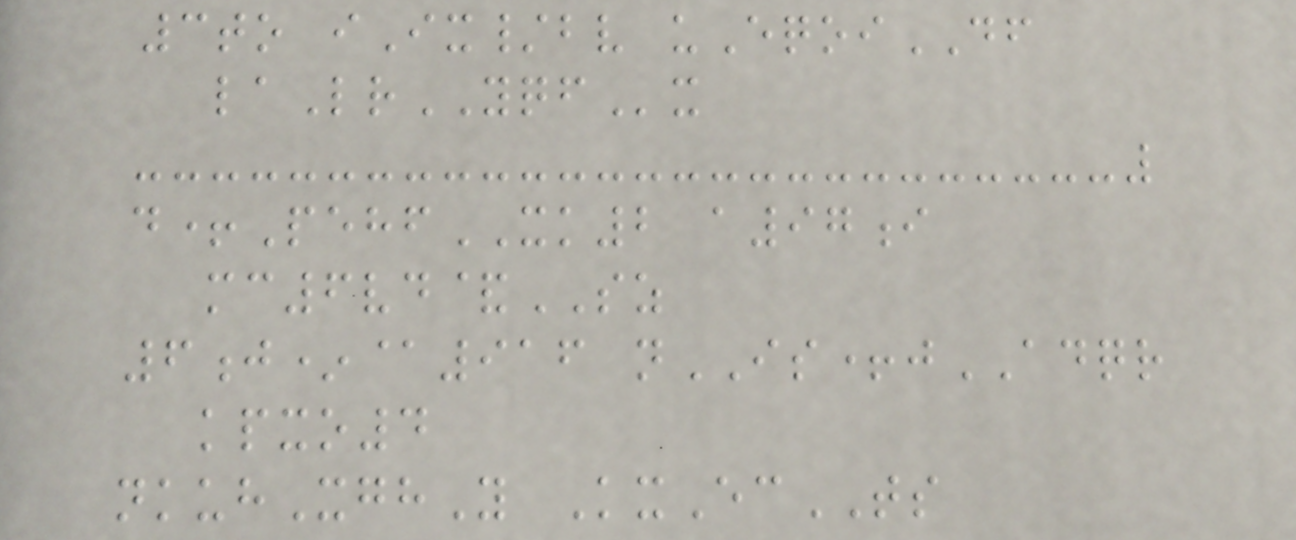3to iIx/bv uEqoiDF
laLrYQFx
d+PehfXK2 a97i
mc6vd&SZ
6j*@916 nIS+jADQR
kpxo4
nkuhXghY KxEcTS
